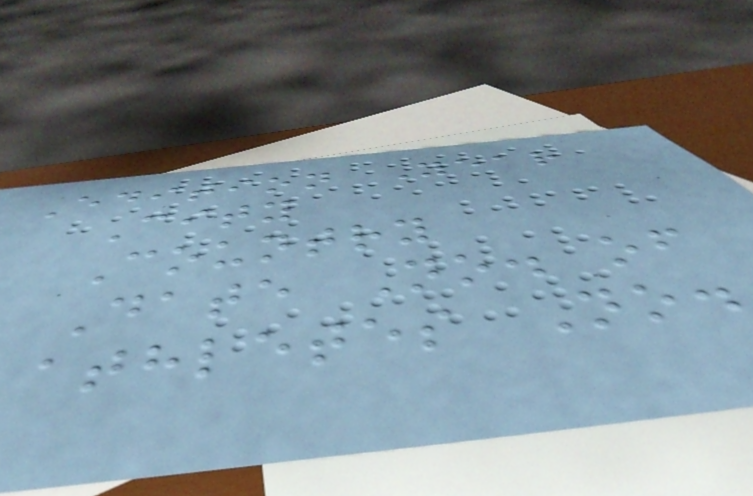Edition Year
City
Country
Date No. of
athletes No.
